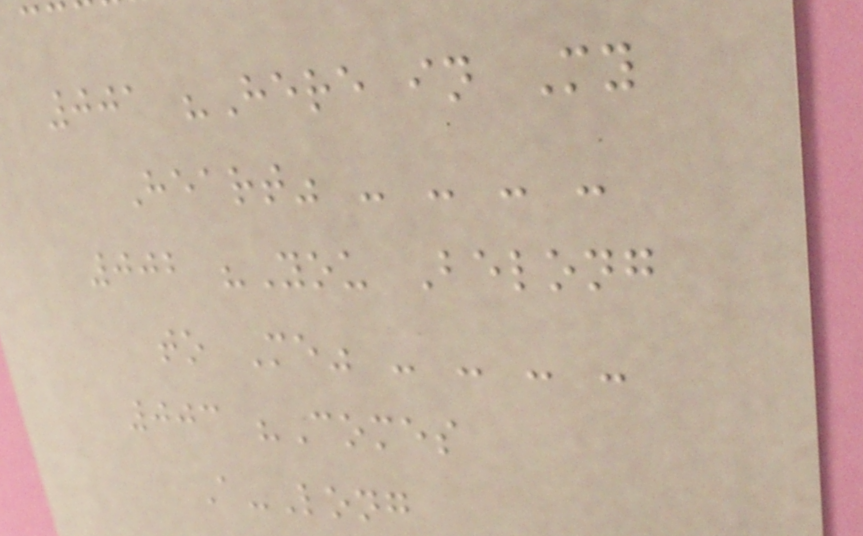001 "Here in My
Heart" - - - -
002 "You Belong
to Me" - - - -
003 "Comes
A-Long
